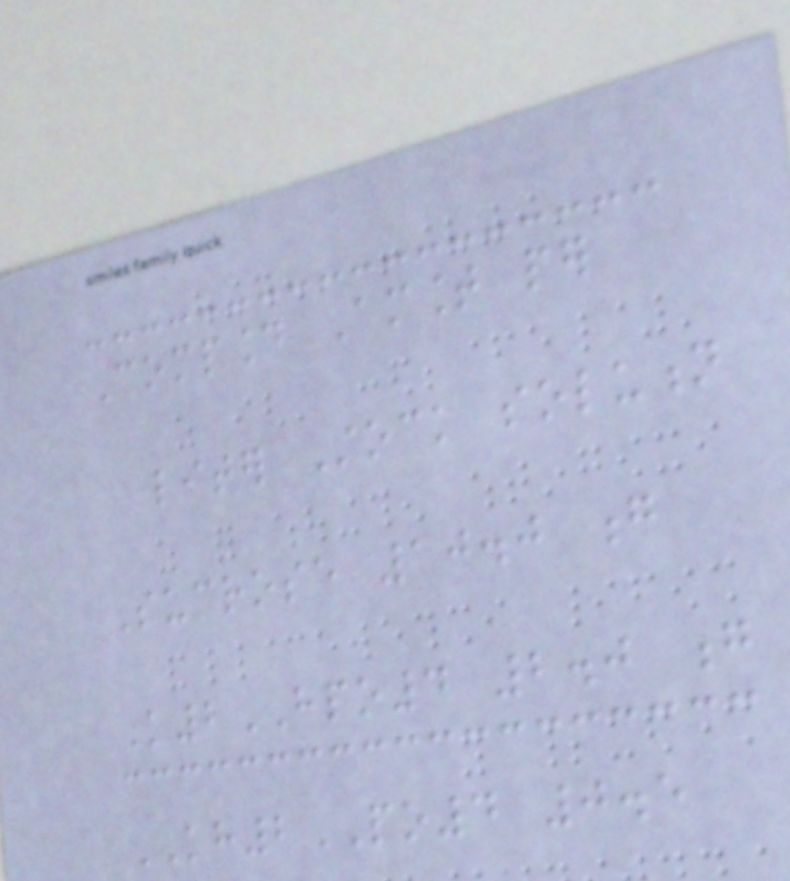Compound Amount per
liter Stock solution
Sucrose 10.0 g
K2HPO4 2.0 g
KH2PO4 0.5
